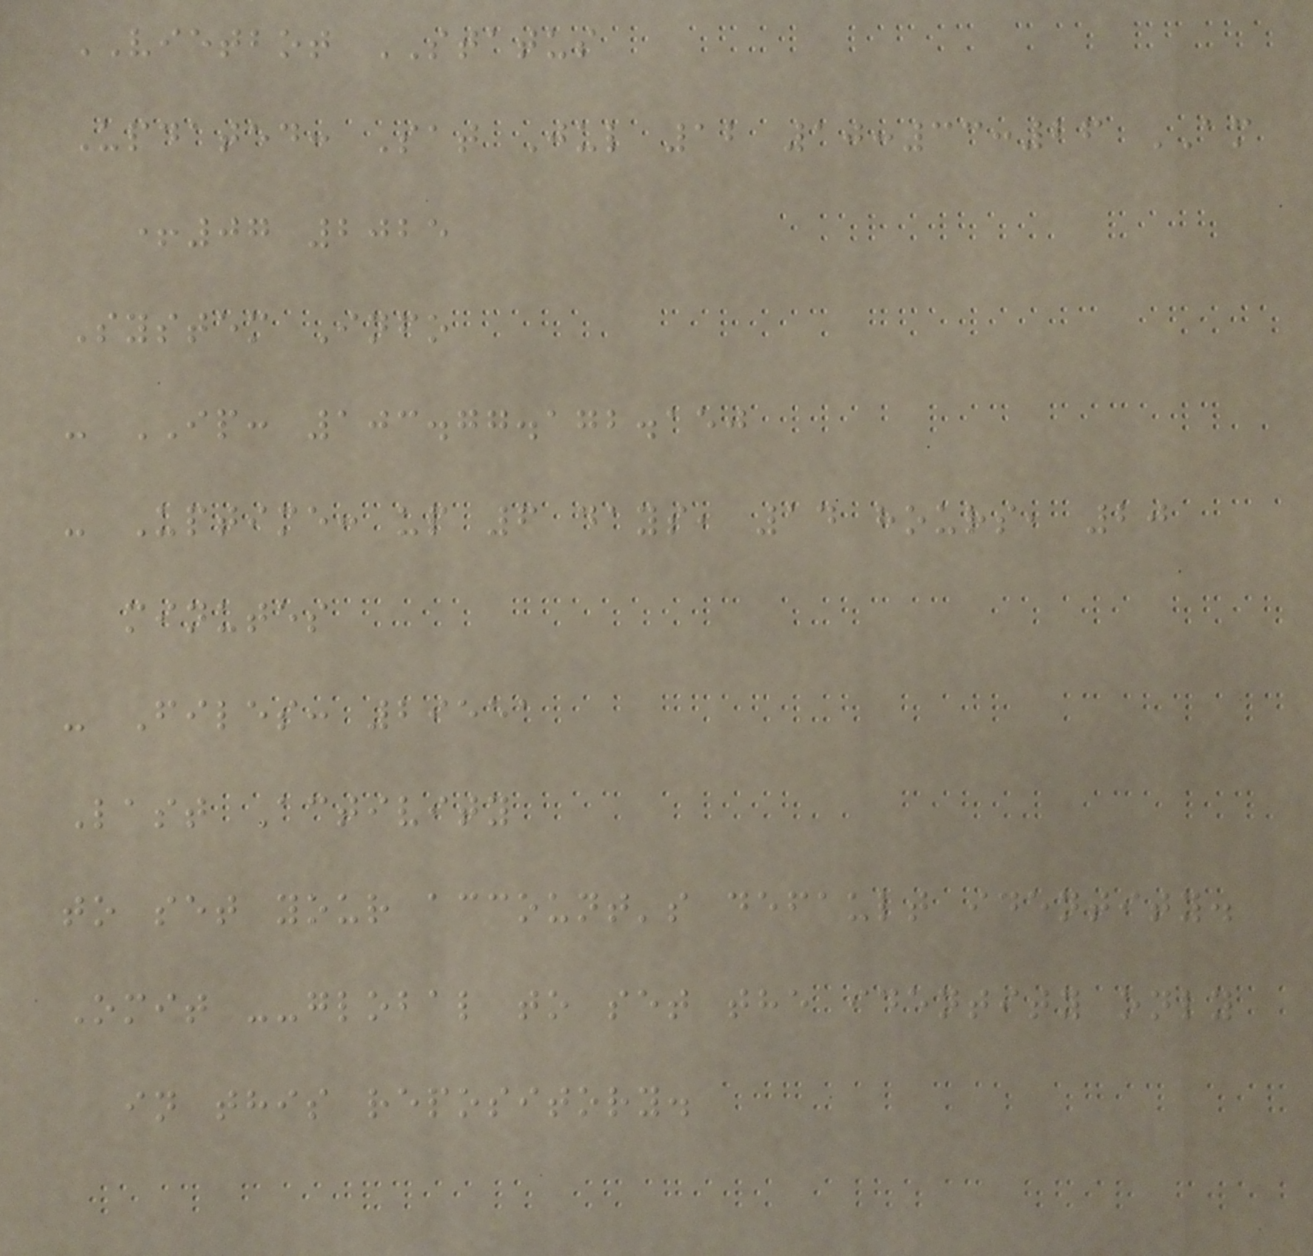VIETBOT STATUS
Updated: Sat Jul 12 10:33:26 AM
+07 2025
System Info
- IP: 103.77.172.150
- Uptime: up 6 days, 14 hours, 20
minutes
- Files: 29551
Last Activity
to set your account's default identity.
Omit --global to set the identity only
in this repository.
